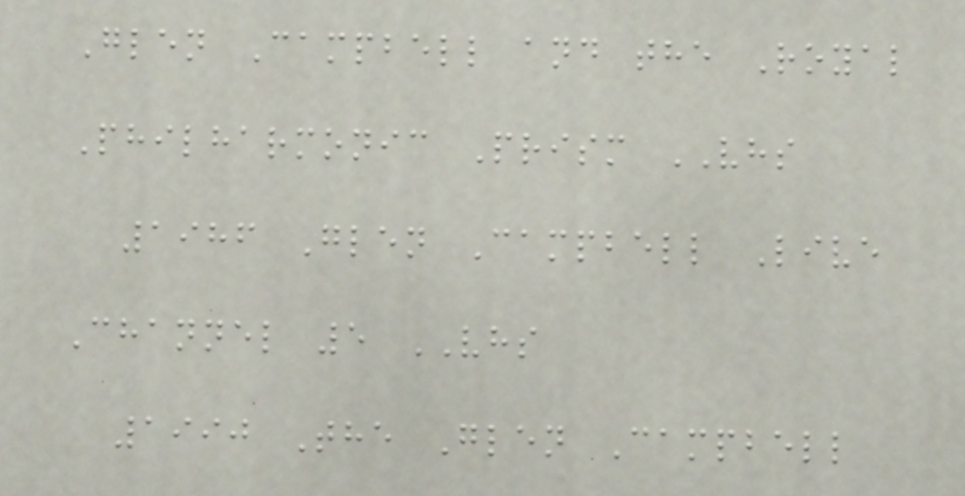Glen Campbell and the Royal
Philharmonic Prism VHS
1986 Glen Campbell Live
Channel 5 VHS
1990 The Glen Campbell
